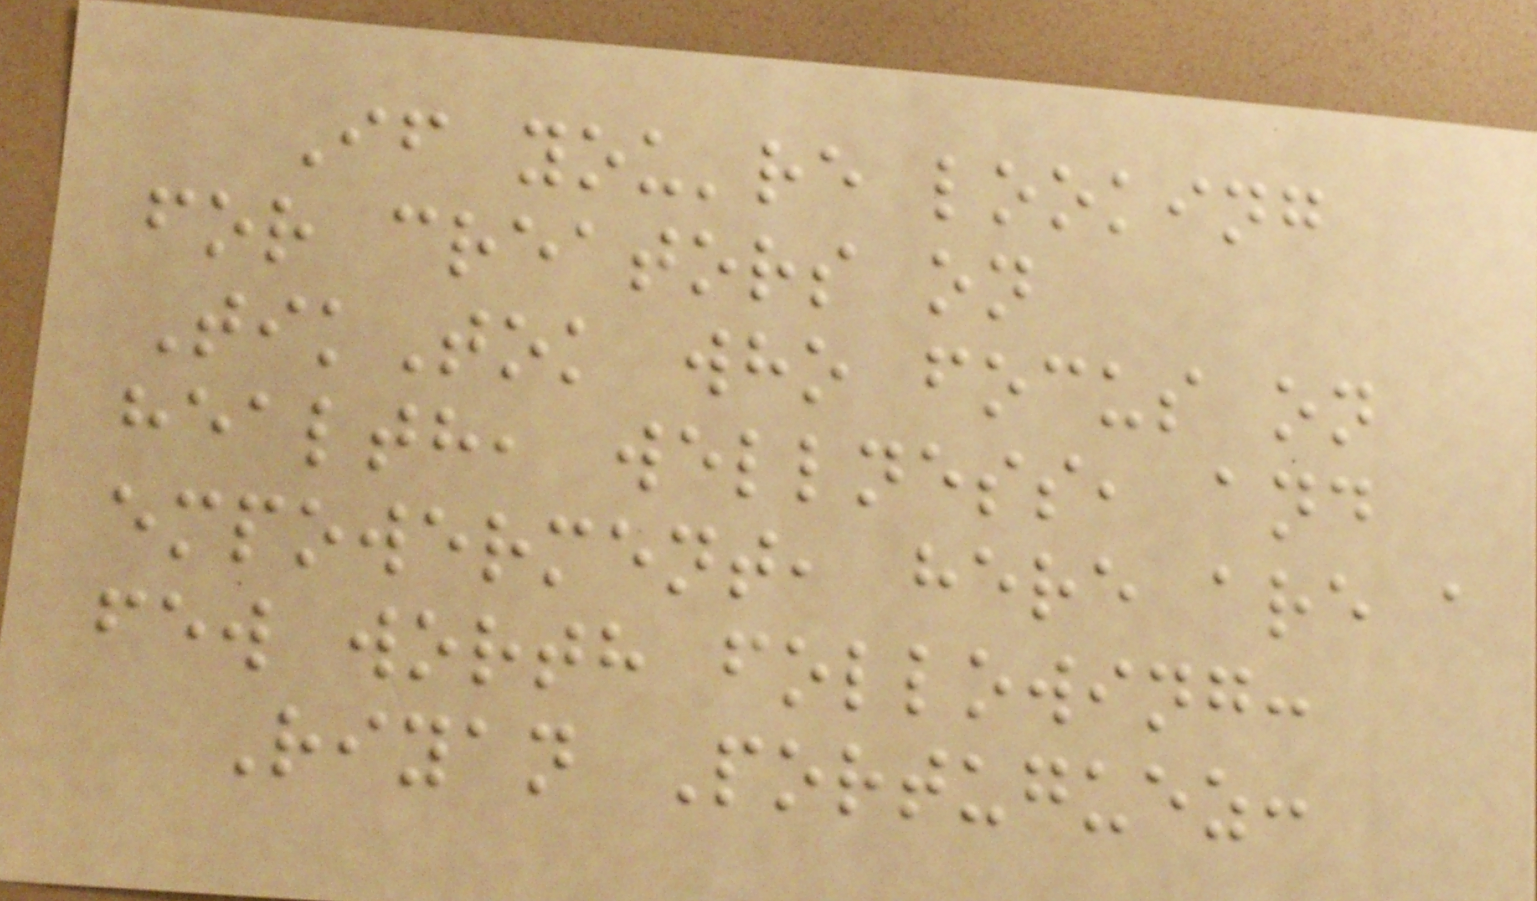If you're looking
for creators on
TikTok who focus on
health, wellness, and
empowerment, here are a
few worth following:
Riyan Portuguez:
